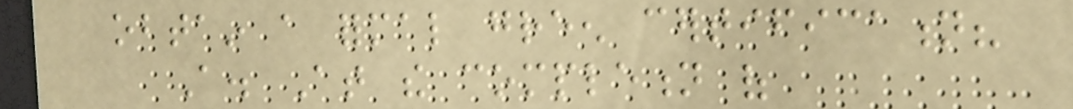obtain a formal green certification?
A. At the completion of
